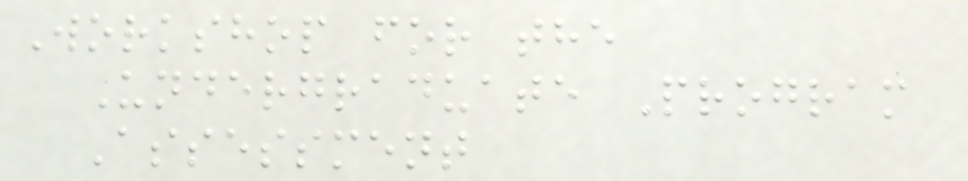Workshop for the
Undergraduate Program
Assessment
